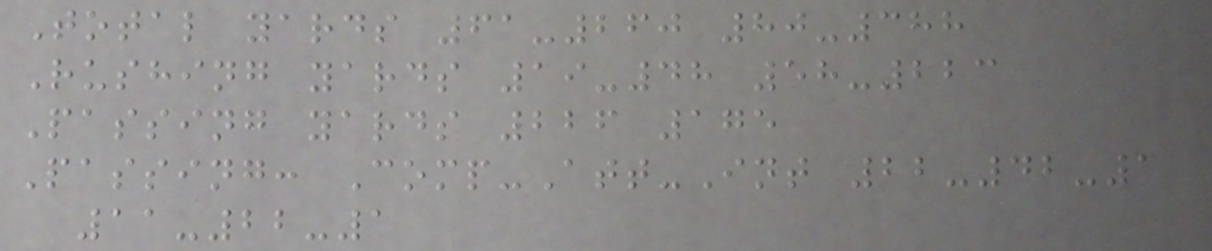Total yards 61-260 80-388
Rushing yards 19-48 58-223
Passing yards 226 175
Passing: Comp-Att-Int 22-42-1
11-22-1
